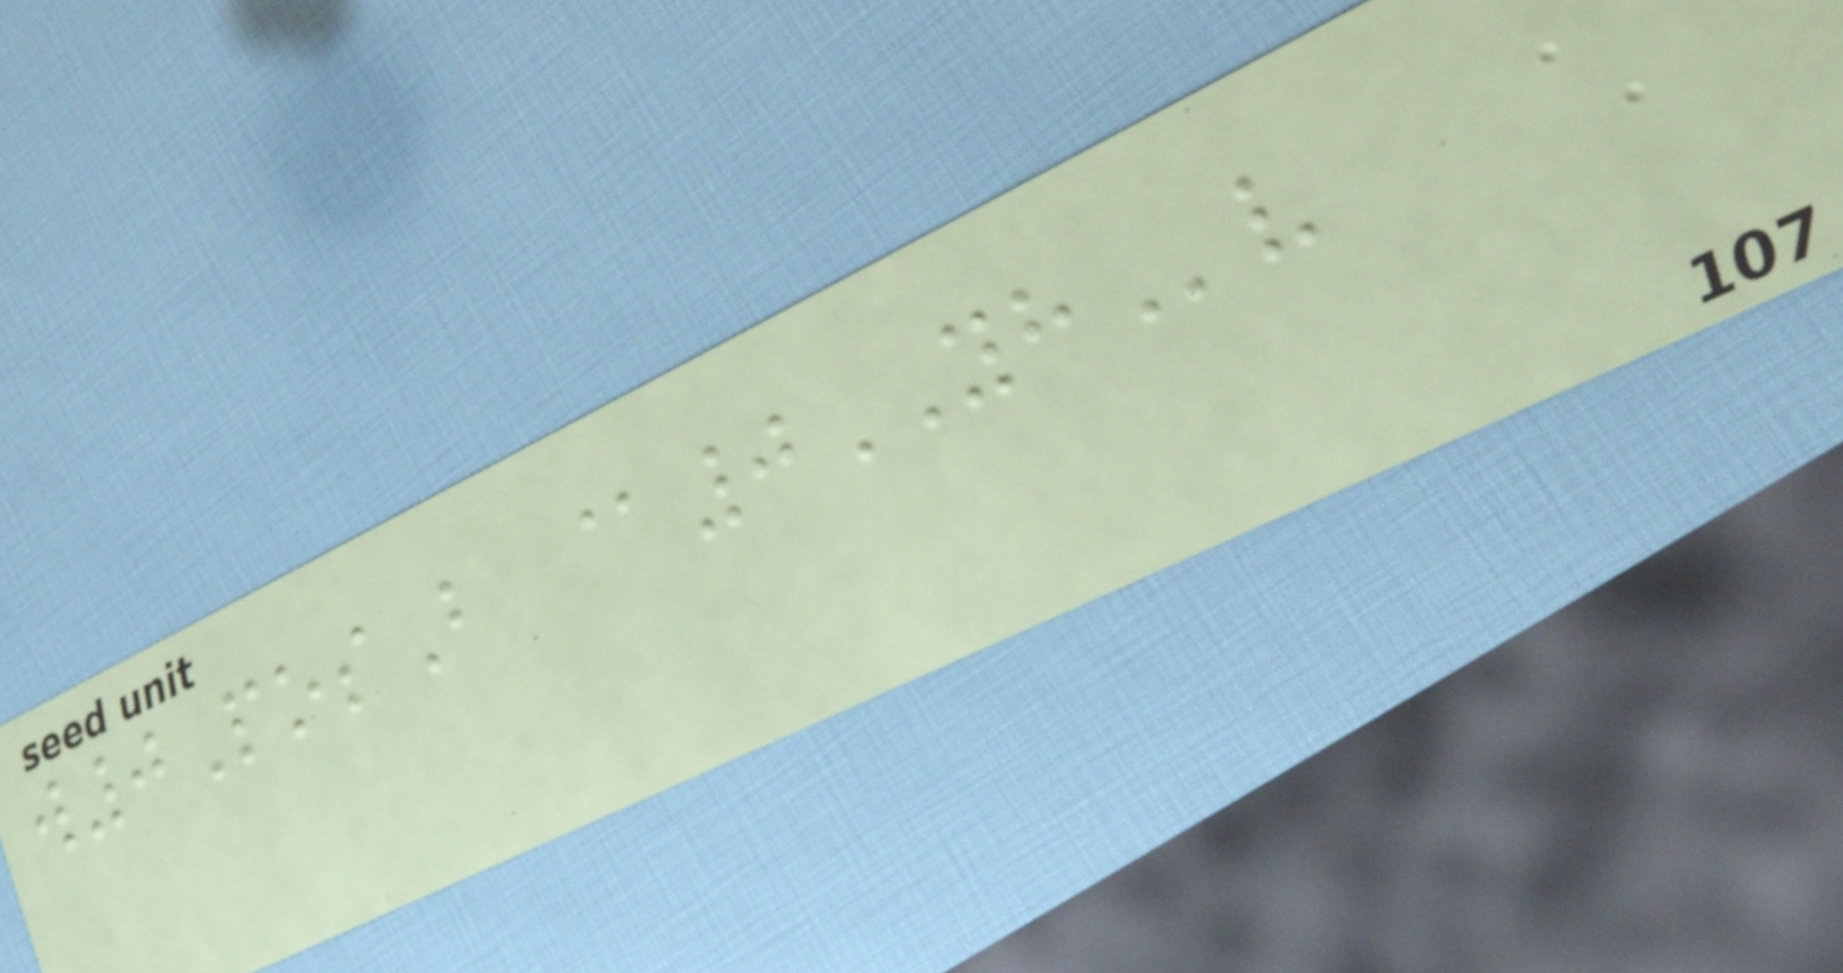w0PosB @0YHv
